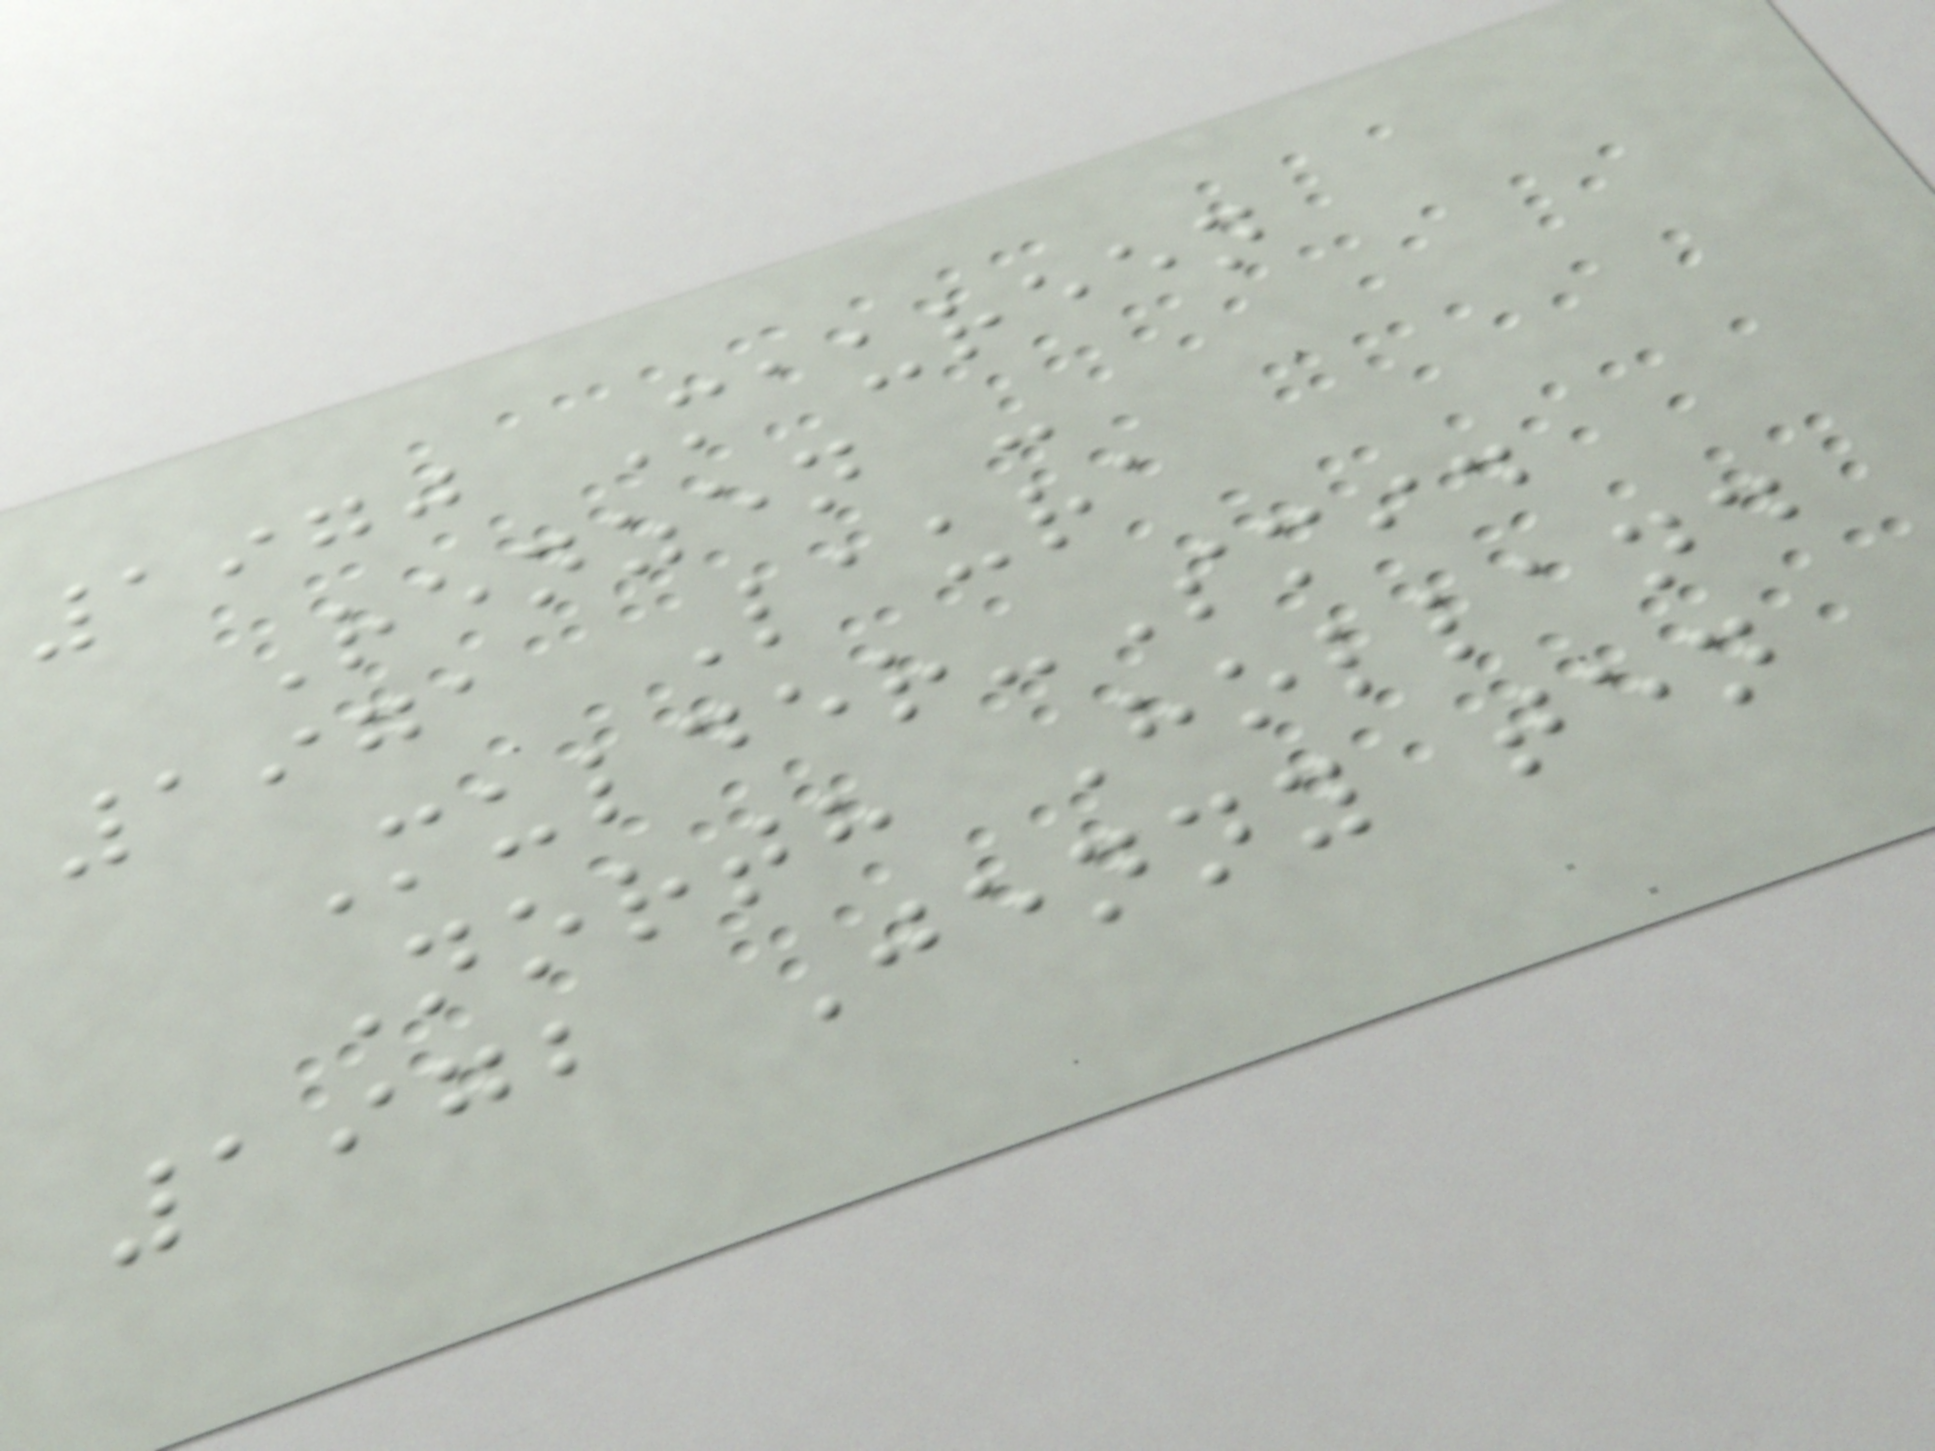1970 Maureen
Renzen -
1971 Laura
Mulder-Smid
North Holland
1972 Jenny ten
